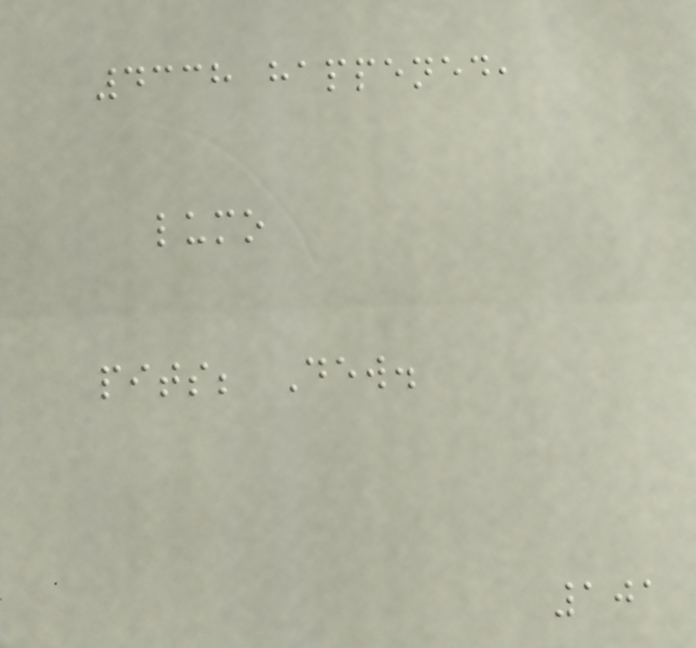4338 happened,
lumo
pits; Dew.
101
